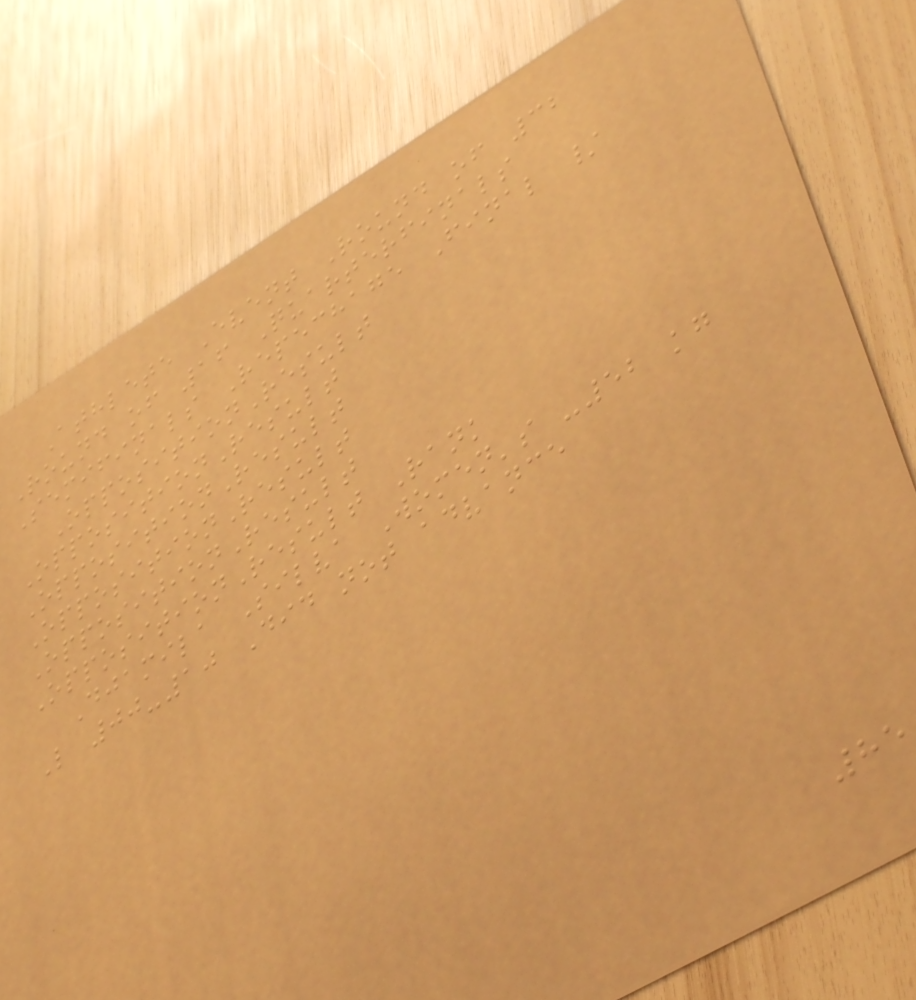Athlete Event Round of 32
Round of 16 Quarterfinals
Semifinals Repechage Final /
OppositionResult
OppositionResult
OppositionResult
OppositionResult
OppositionResult
OppositionResult Rank
Djamila Silva Women's -52 kg
L 00-10 Did not advance
85
